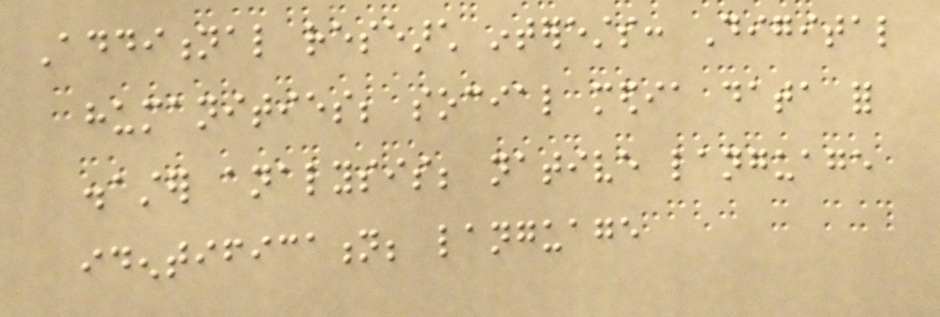Additional research interests: Digital
humanities; social media data for
disaster analysis; native language
identification; language
